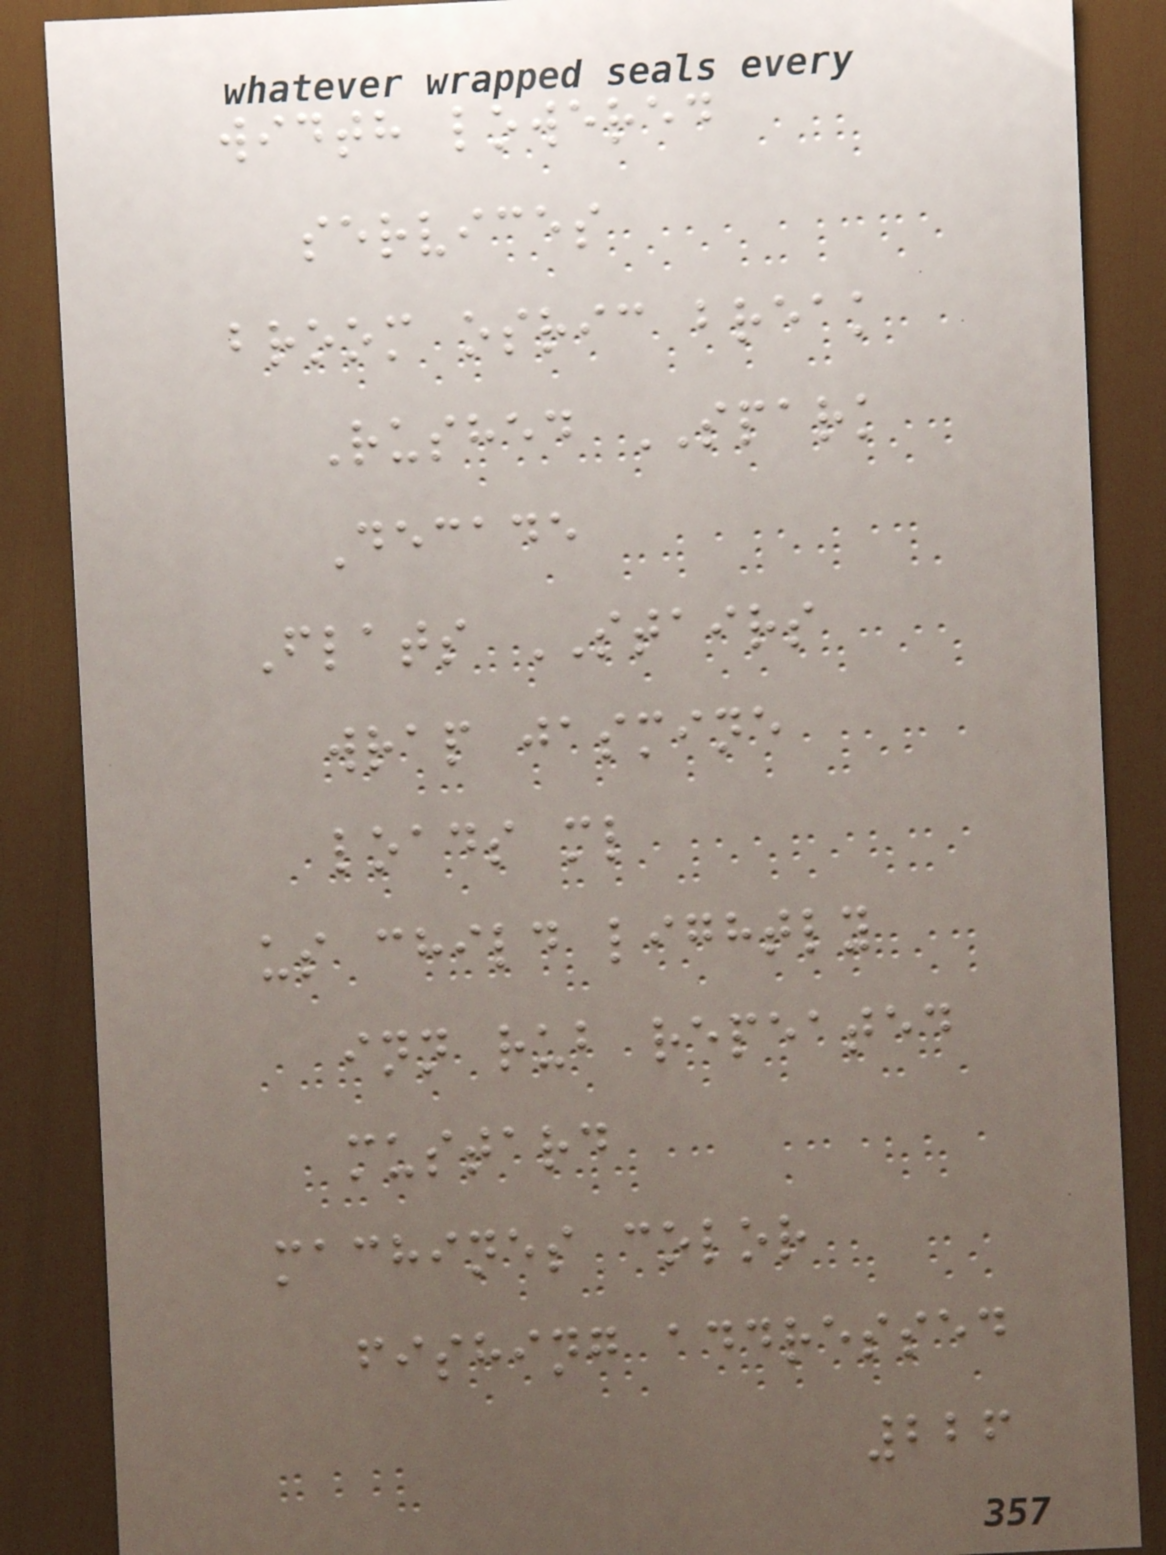width lowered
services
broom osric break
Rushed SPARK
Decade
Flats STAIRS
wrap jasmine
loads ml
us child lightly
inn rub repeated
mustard
machines color
fishing addressed
226
